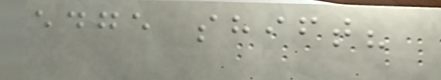edge shift?
